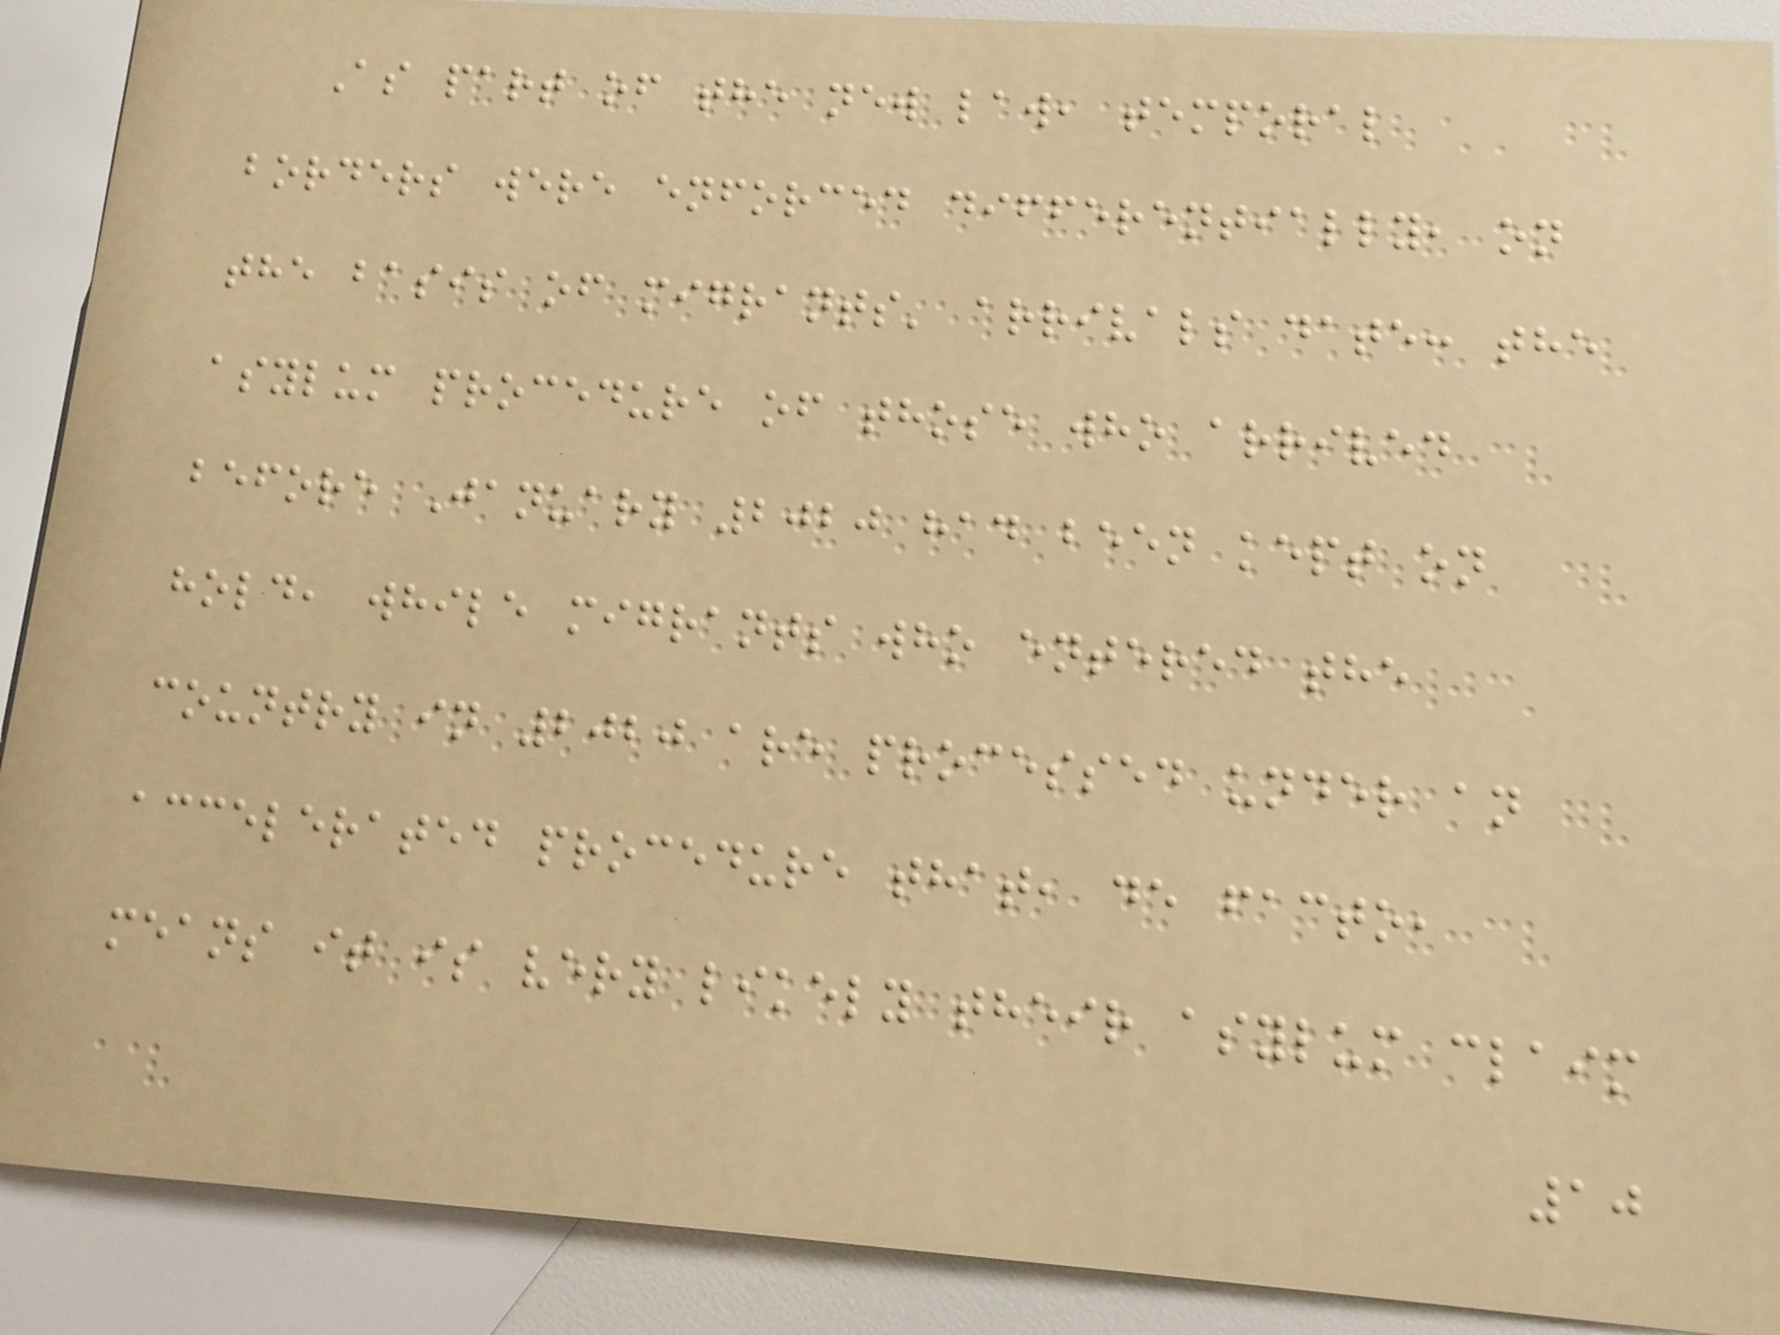As part of the new law, temporal
borders were enforced differentially, on
the basis of migrants' arrivals date: the
asylum procedure of those who arrived
before January 2020 had been kept on
hold, while migrants who entered the
country in 2020 are processed under an
accelerated procedure that, de facto,
means it is very likely their asylum claim
10
